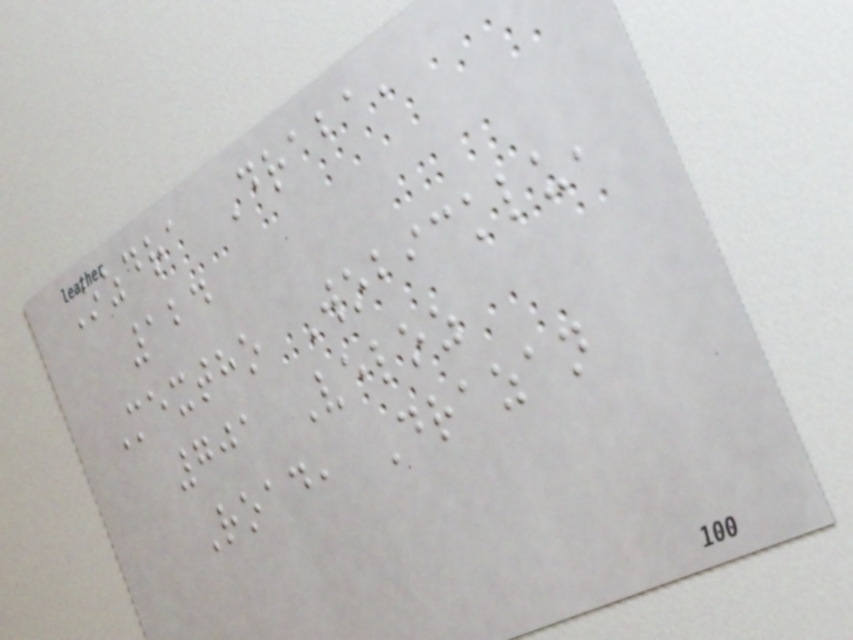Ozdra Draba,
124
Mextho Wobicklu,
701 Veloz
Road, Drazan
